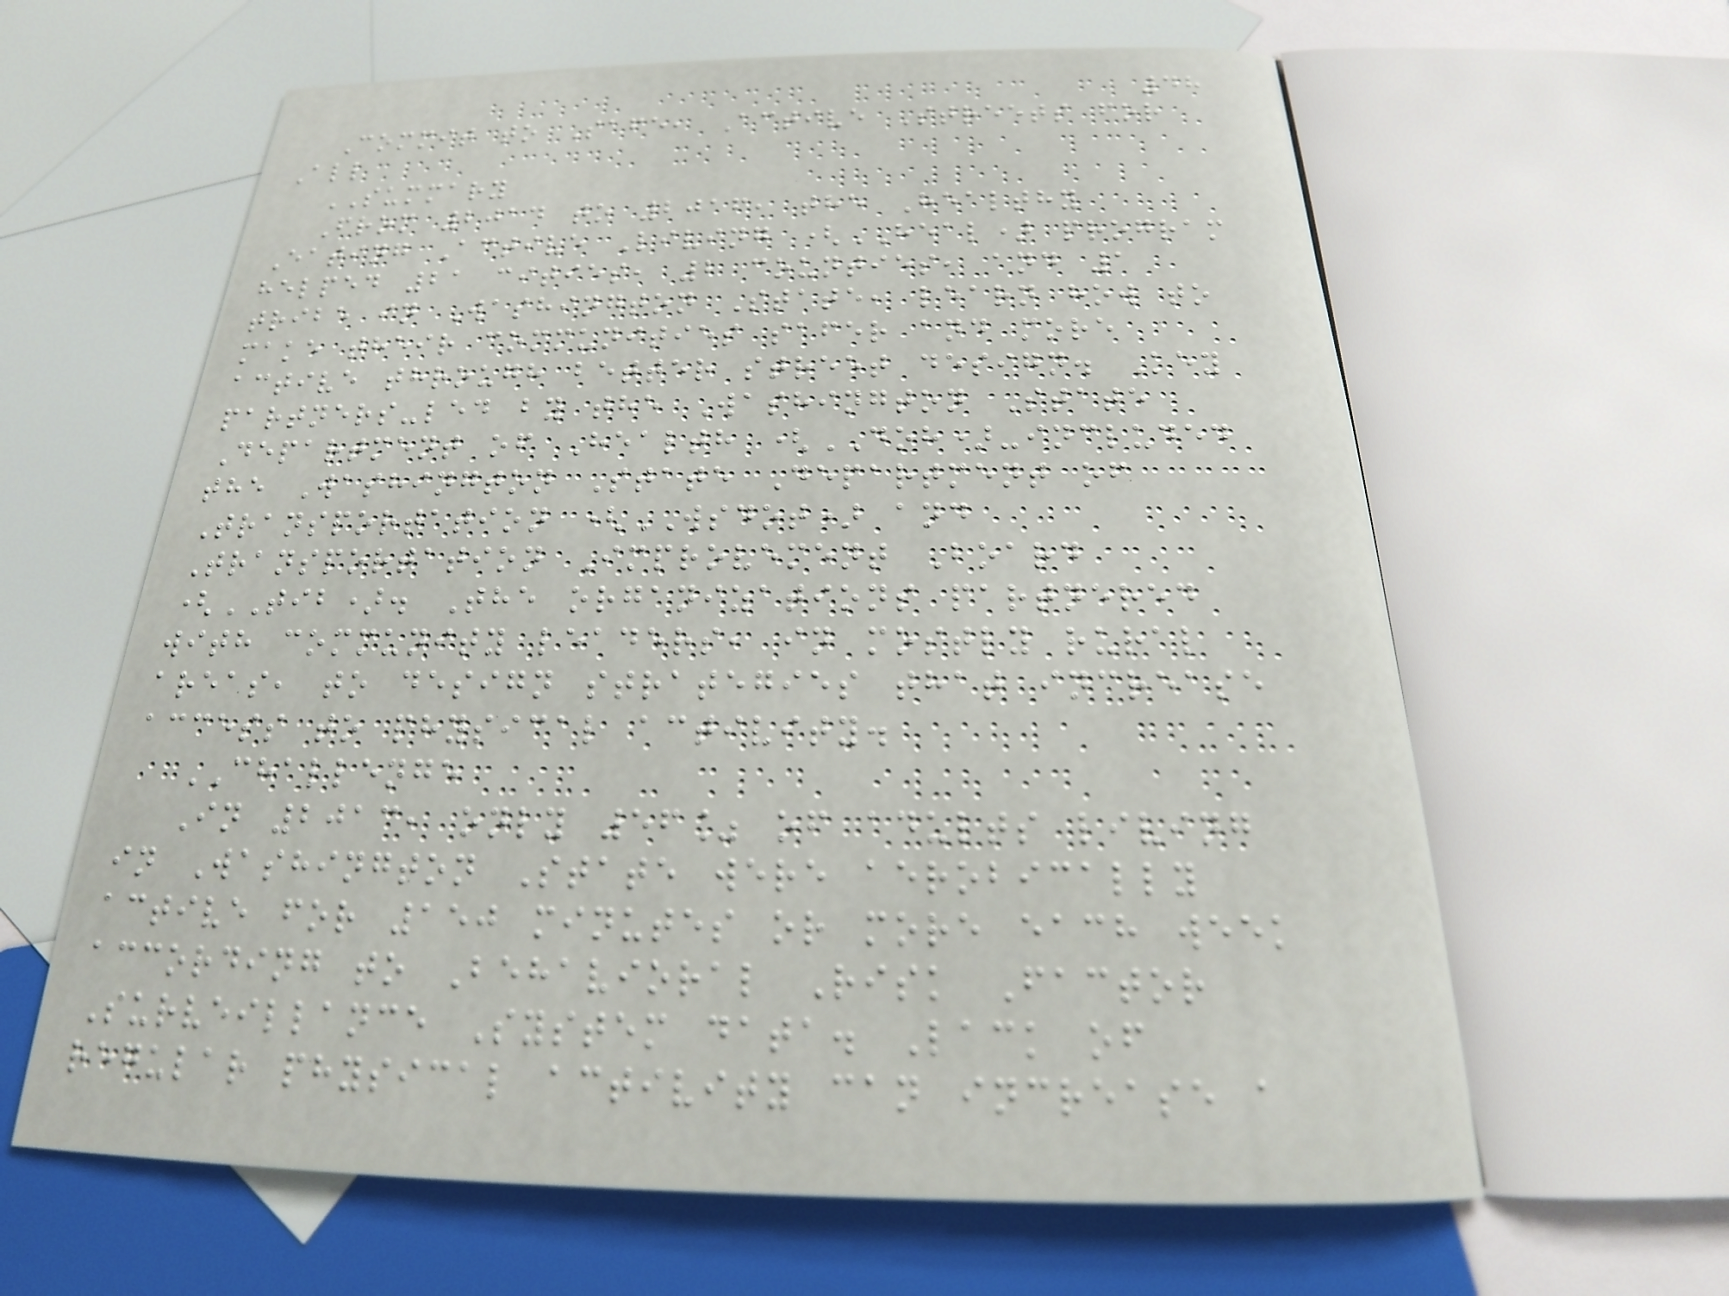48
Commit to Safe, Active Streets for
All
SUMMARY
From 2014 to 2016, the Healthy
Eating Active Living (HEAL) program
helped 21 cities, 2 counties, and 1
tribe in Washington State, learn how to
make their communities safer and more
active through better street design. Key
partners-led by the Washington State
Department of Health (DOH)-included
the Washington State Department of
Transportation (WSDOT) and
Transportation Improvement Board
(TIB). The organizations partnered
with community leaders, in mostly rural
areas, to design strategies that increase
access to physical activity.
CHALLENGE
In 2013, only 56% of adults living
in Washington State were aerobically
active for 150 minutes or more each week
according to Behavioral Risk Factor
Surveillance System data. Lack of
regular physical activity can increase a
